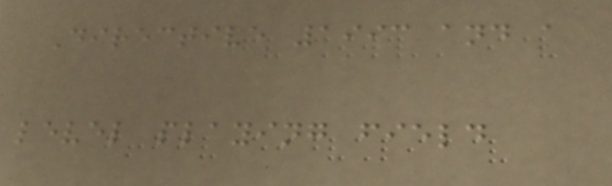Directive 1993 and a
level playing field
